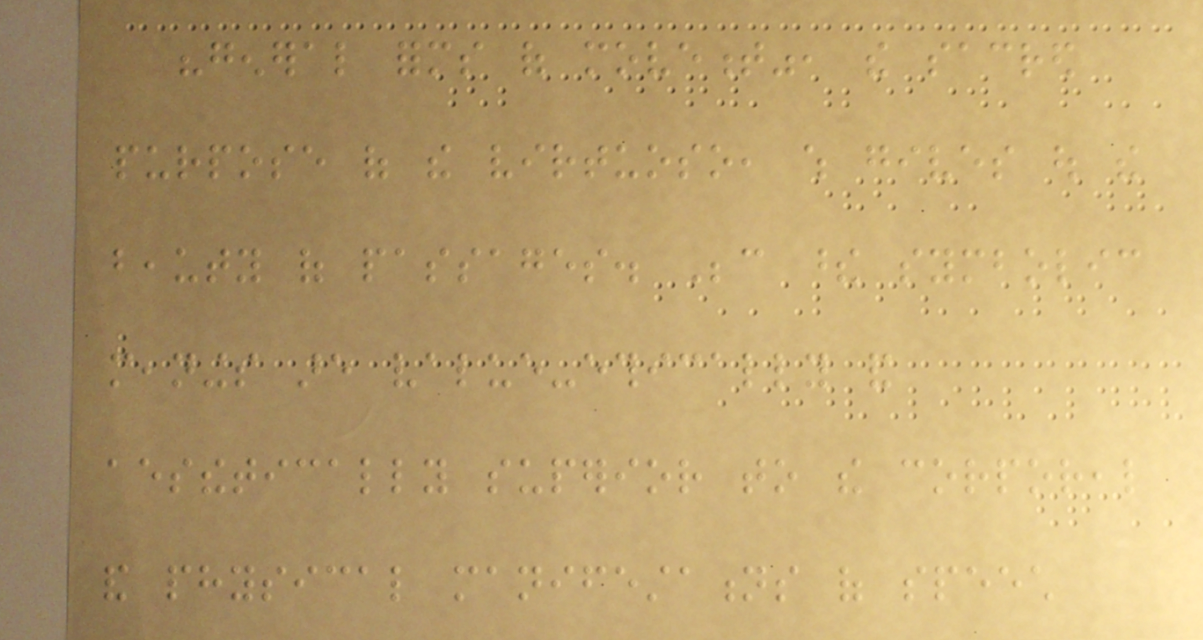"general forms of movement", the sacred
purpose of the virtuoso, which gives out the
beauty of passages. Because these symbolic
meanings are value-ethically and
aesthetically superior to the corporeal
and physical manifestations of speech
